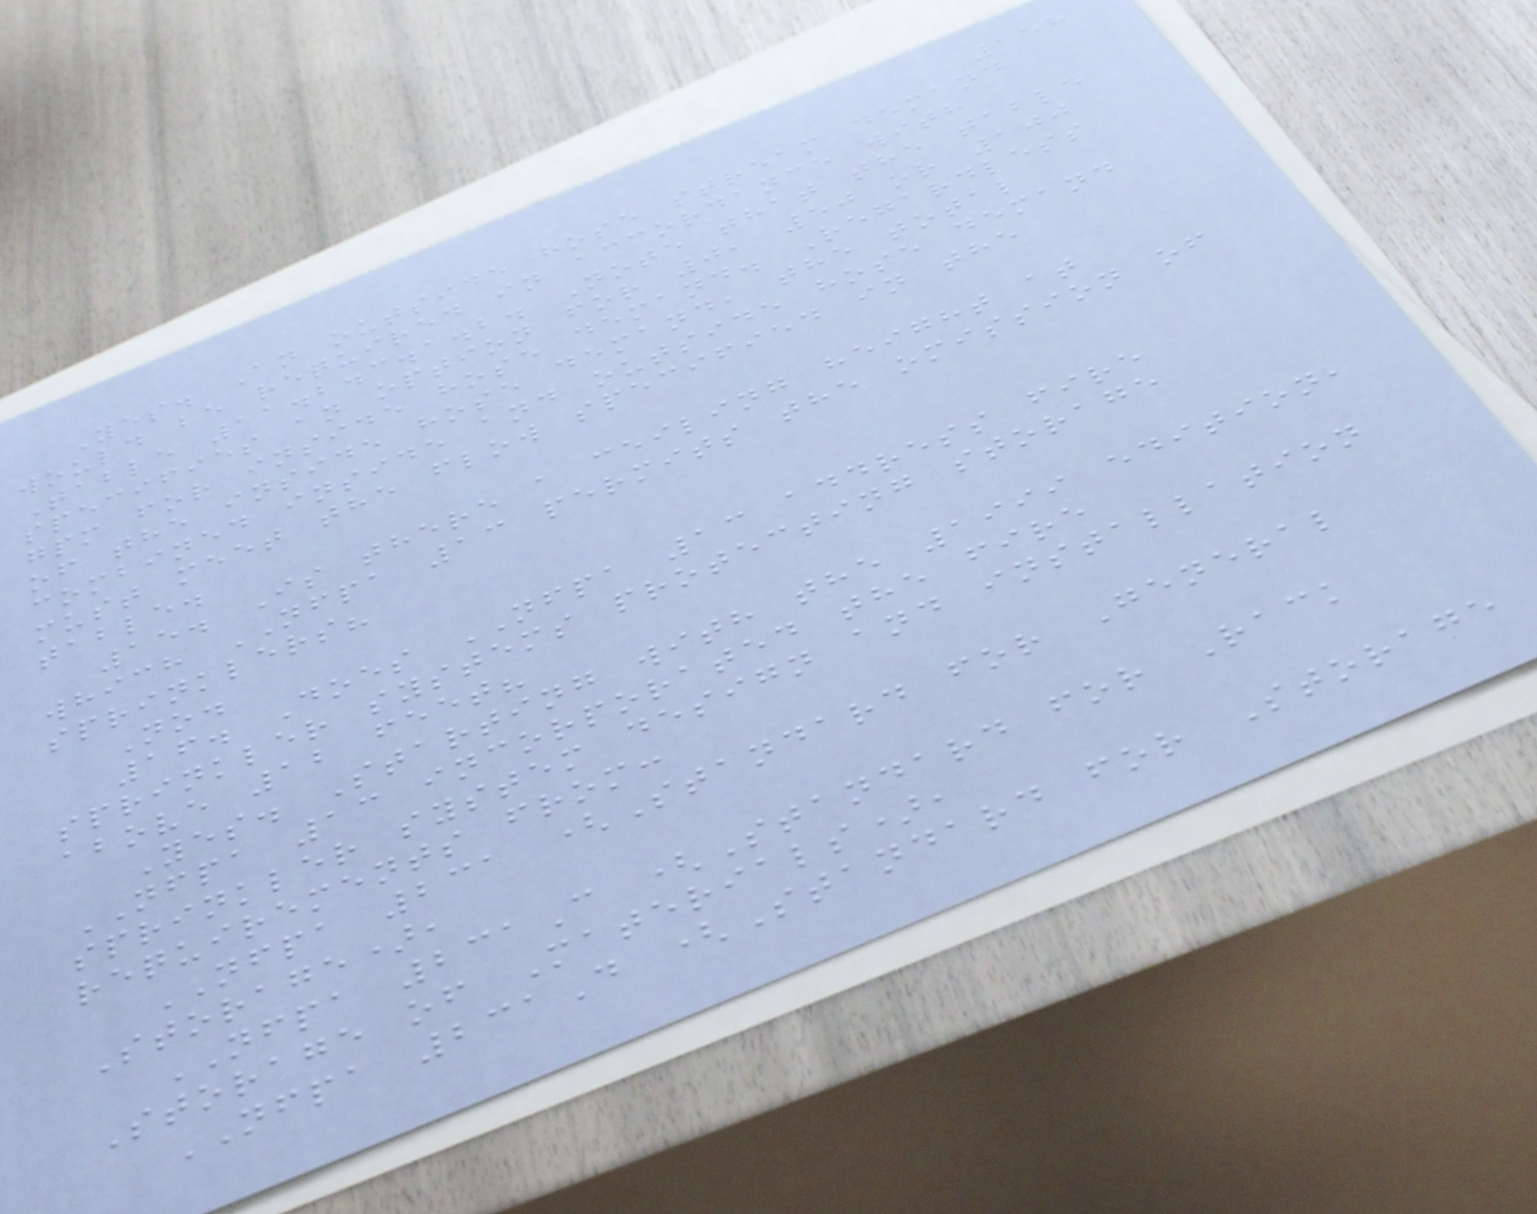158
Yes. An outside hose stream demand
would be required in accordance with
Table 11.2.3.1.2. Note that the table
specifies an option for 0, 50 or 100
gpm for inside hose demand. Regardless
of the inside hose demand, the total
combined inside and outside hose demand
must meet the flow specified in the
table.
15. Is there a ceiling height at
which NFPA 13 permits the omission of
sprinklers?
No.
16. Does NFPA 13 address fire
sprinkler systems protecting storage
above 12 feet?
Yes. Starting with the 1999 edition,
NFPA 13 incorporated the fire
sprinkler system design and installation
requirements from:
NFPA 231 (Standard for General
Storage),
NFPA 231C (Standard for Rack
Storage of Materials),
NFPA 231D (Standard for Storage
